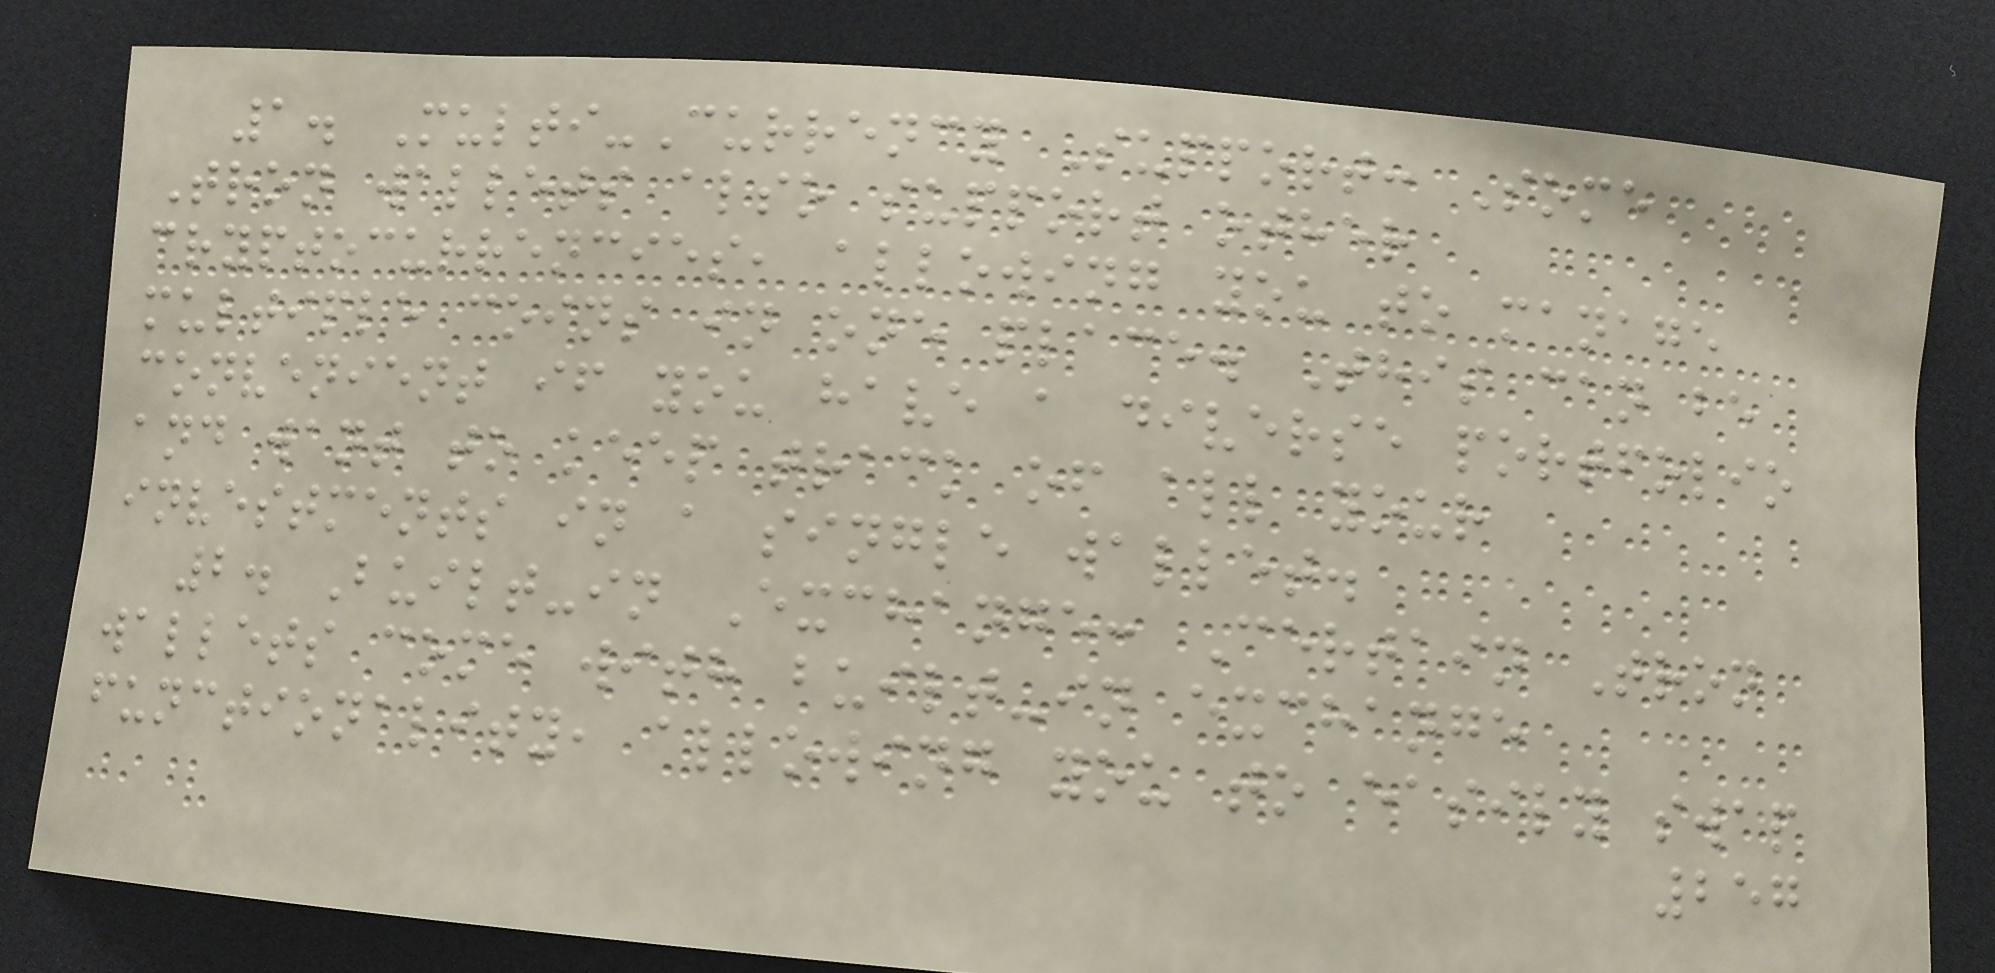1. Multi-Currency Support: Some
Tron wallets also support other
cryptocurrencies, allowing you to manage
multiple coins in one place. This can be
convenient if you have a diverse portfolio
and want to keep track of all your
investments in a single wallet.
2. Built-in Exchange: Certain Tron
wallets come with built-in exchange
functionality, allowing you to easily swap
257
